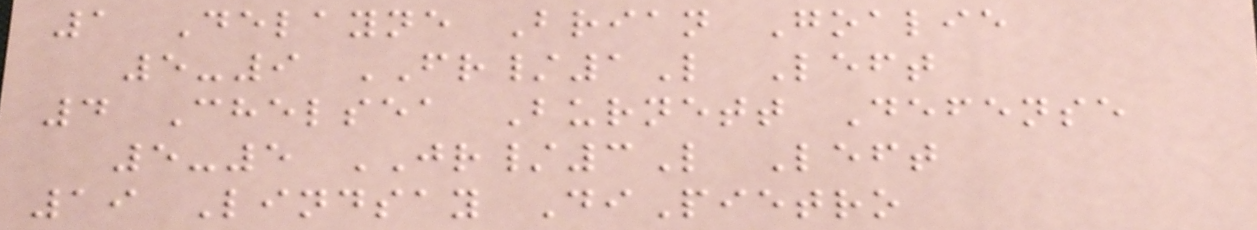1 Delayne Brian Goalie
5-9 FR/1L Left
4 Chelsea Burnett Defense
5-5 JR/3L Left
19 Lindsay DiPietro
